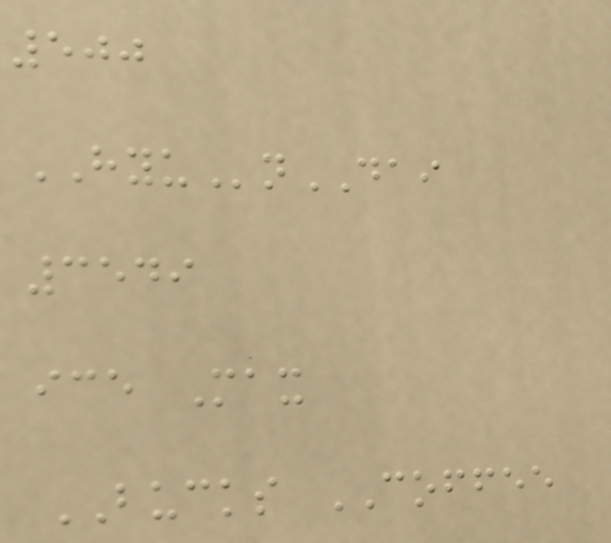500
HYUnDAI
3549
ice Max
BUCKS COFFEE
